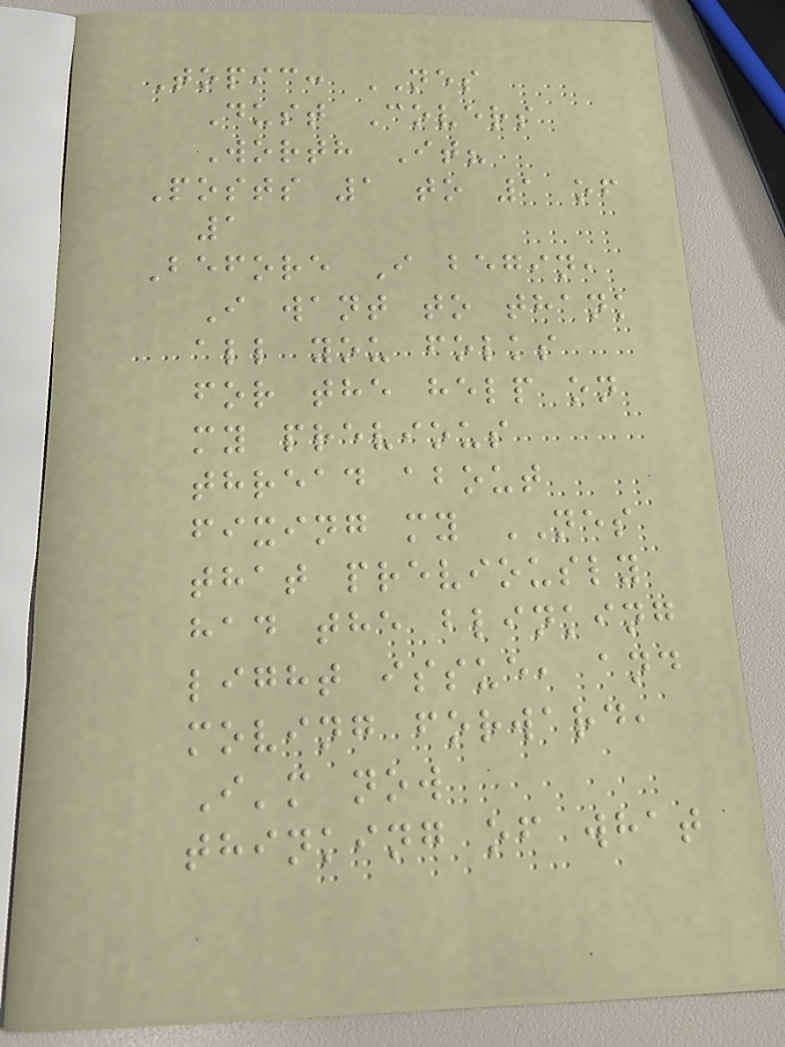Topic: NES
Dust Covers
Worth It?
Posts 1 to 1 of
1
Before I begin,
I want to thank
all you folks
for the help on
my previous
thread about
fixing my NES
that previously
had the blinking
light issue, and
moving forward,
I'm now
thinking of what
